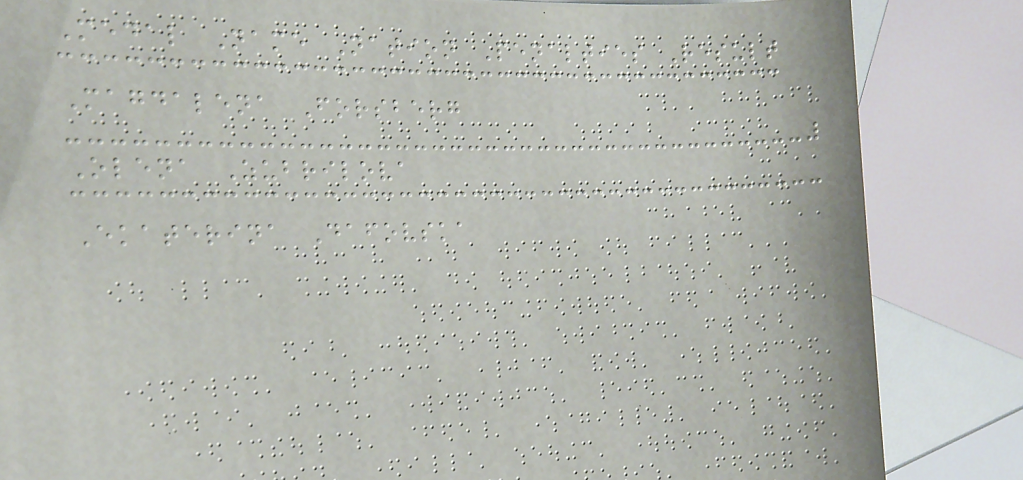Medal Name Nation Penalties Result
Magdalena Forsberg
Olena Zubrilova
Ekaterina Dafovska
